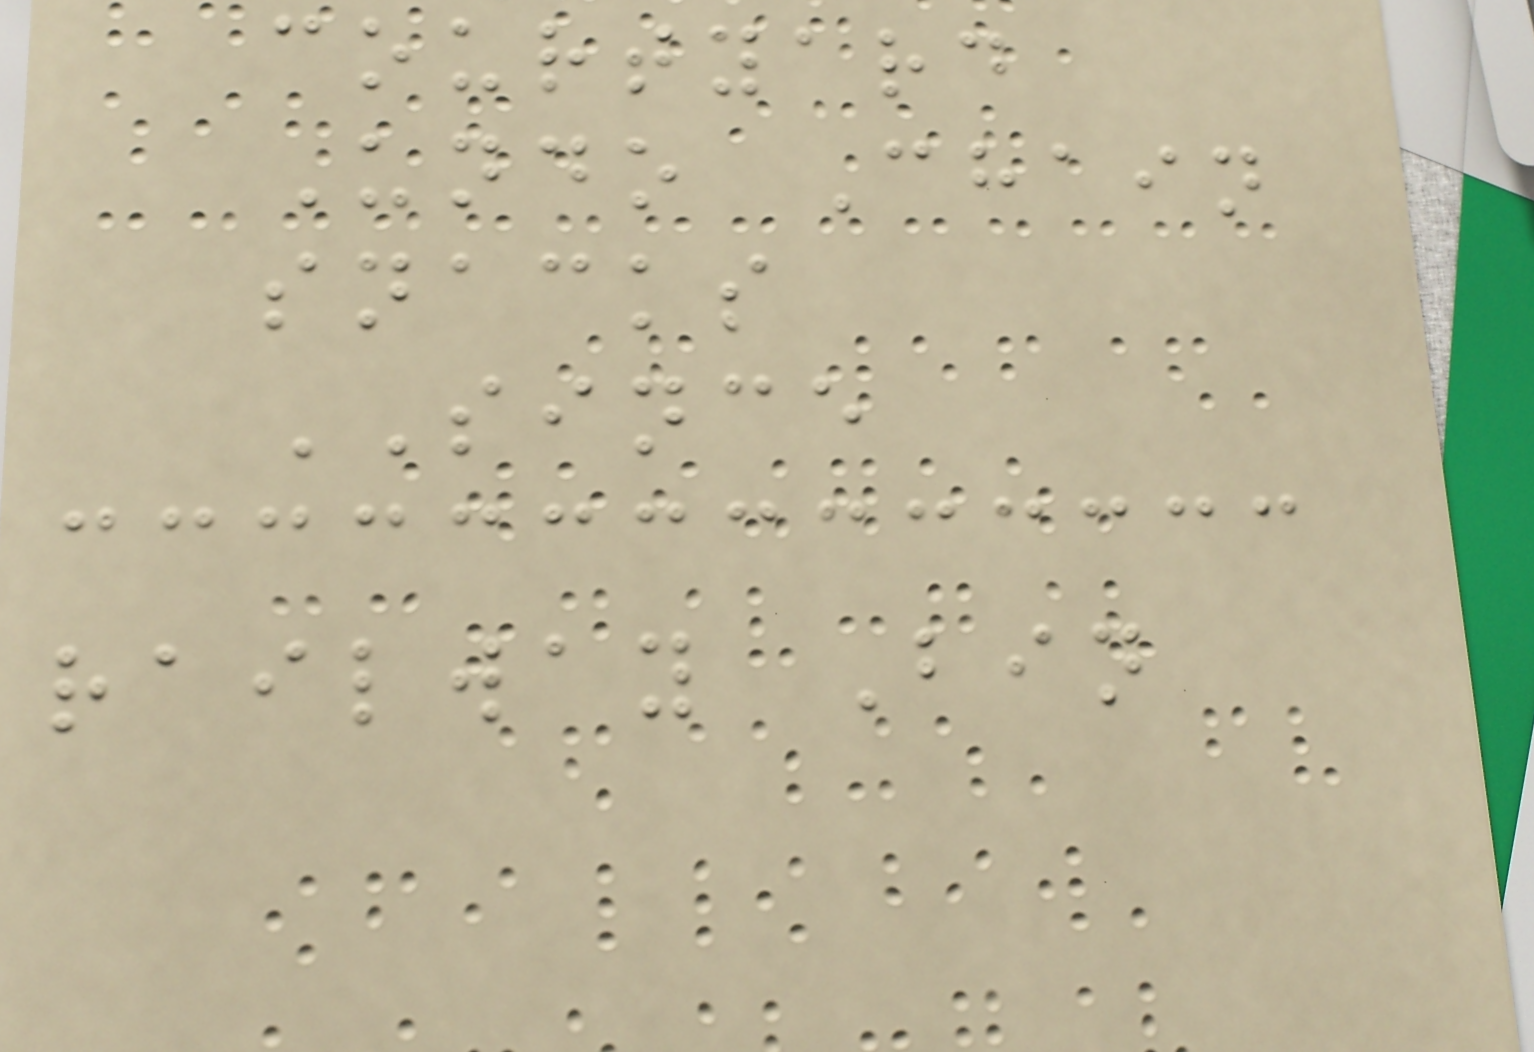courtyard
Undo Chain
snacks
SINCE
railway Bin
